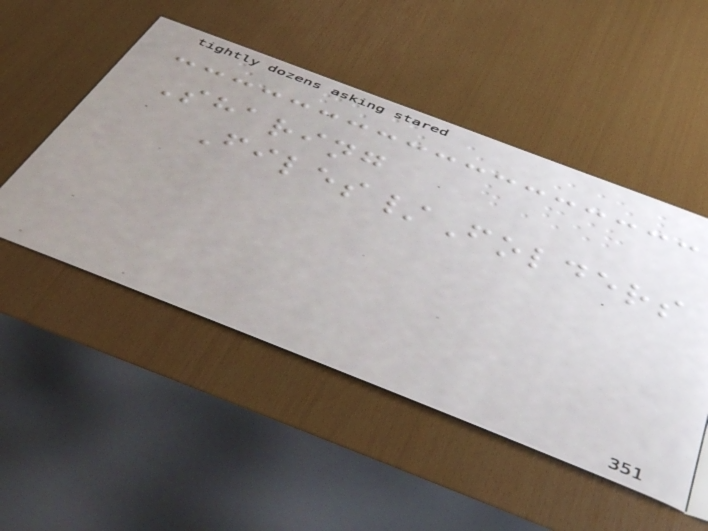Sharing
Files/Folders
